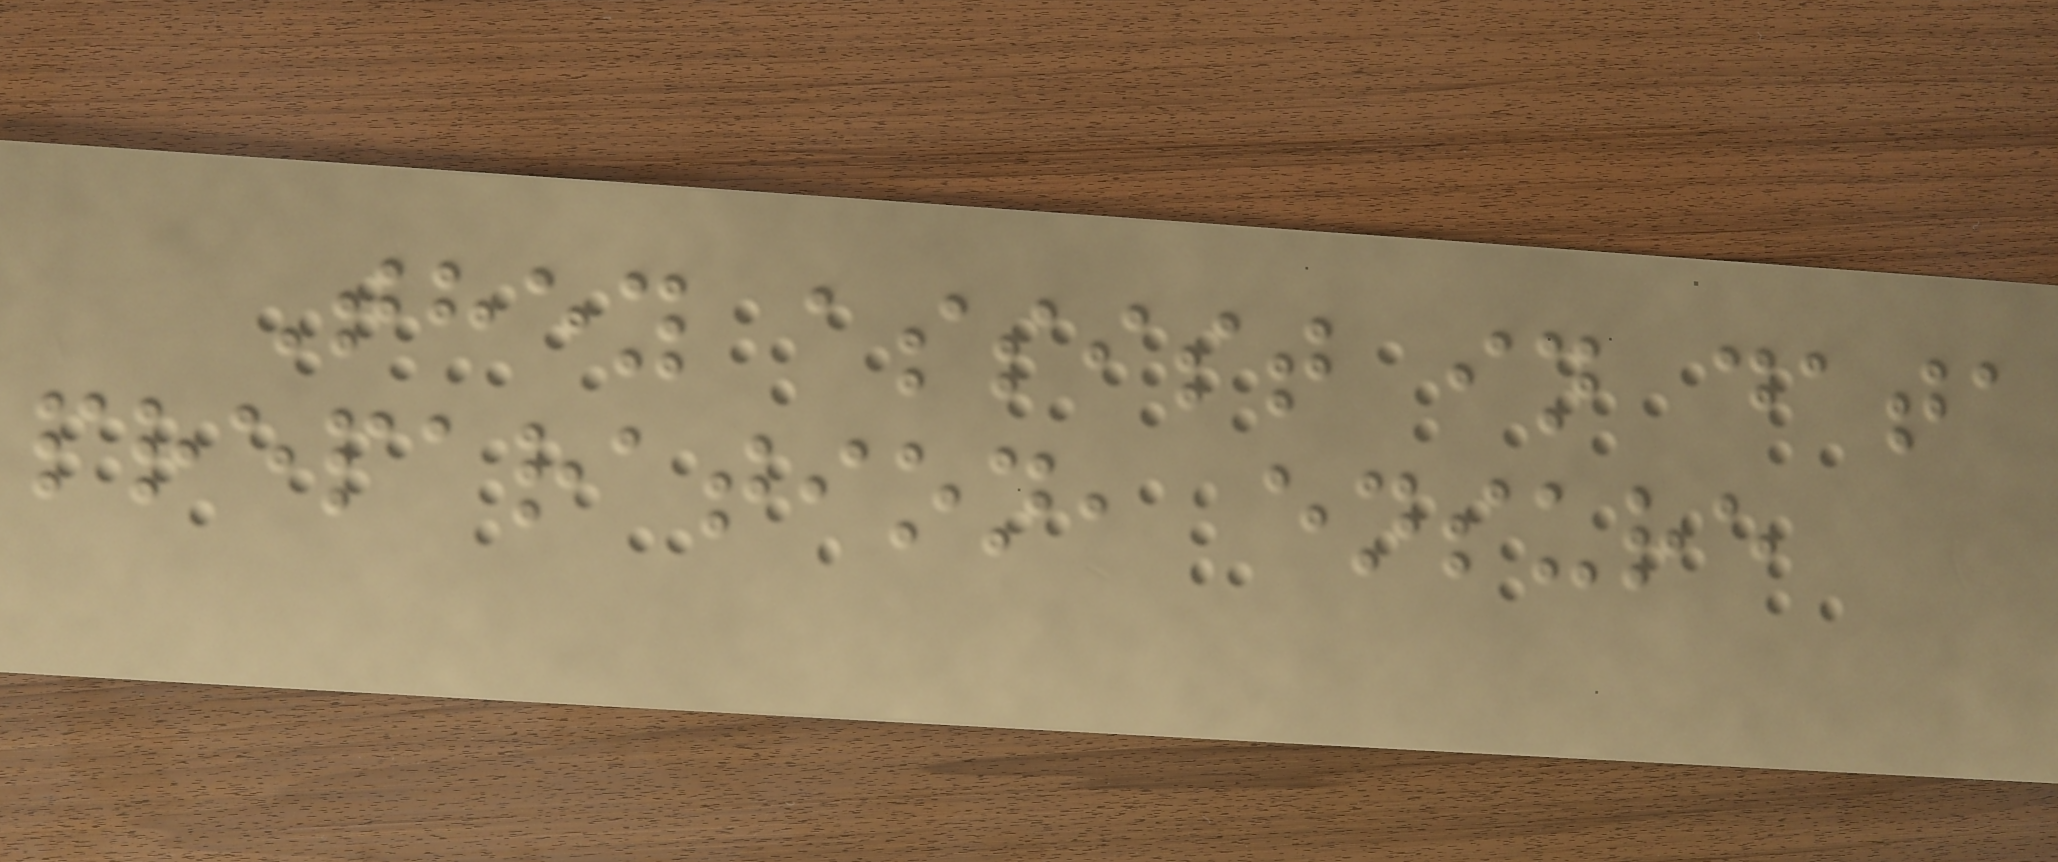They assist in data
preparation, ensure
